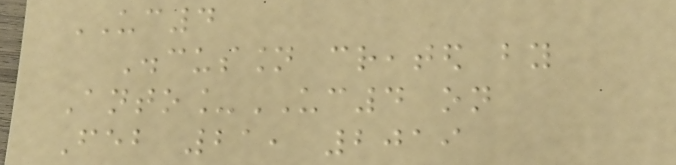UC4
Discussion created by
Anto_UC4 on
Feb 21, 2019
